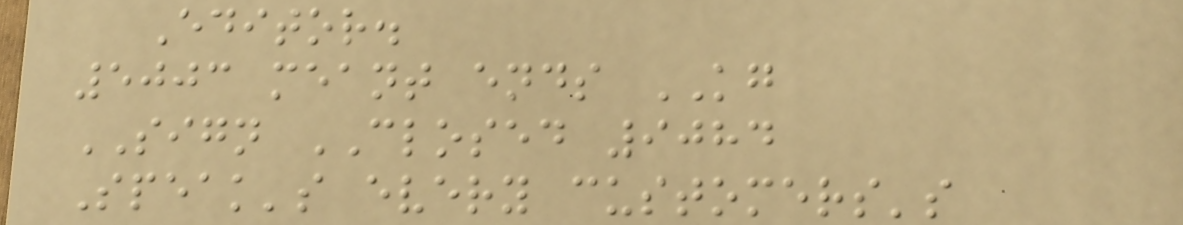Editor.
5003 meant ends KG
SIGN CLOSED 9084
Speak's every customers's
